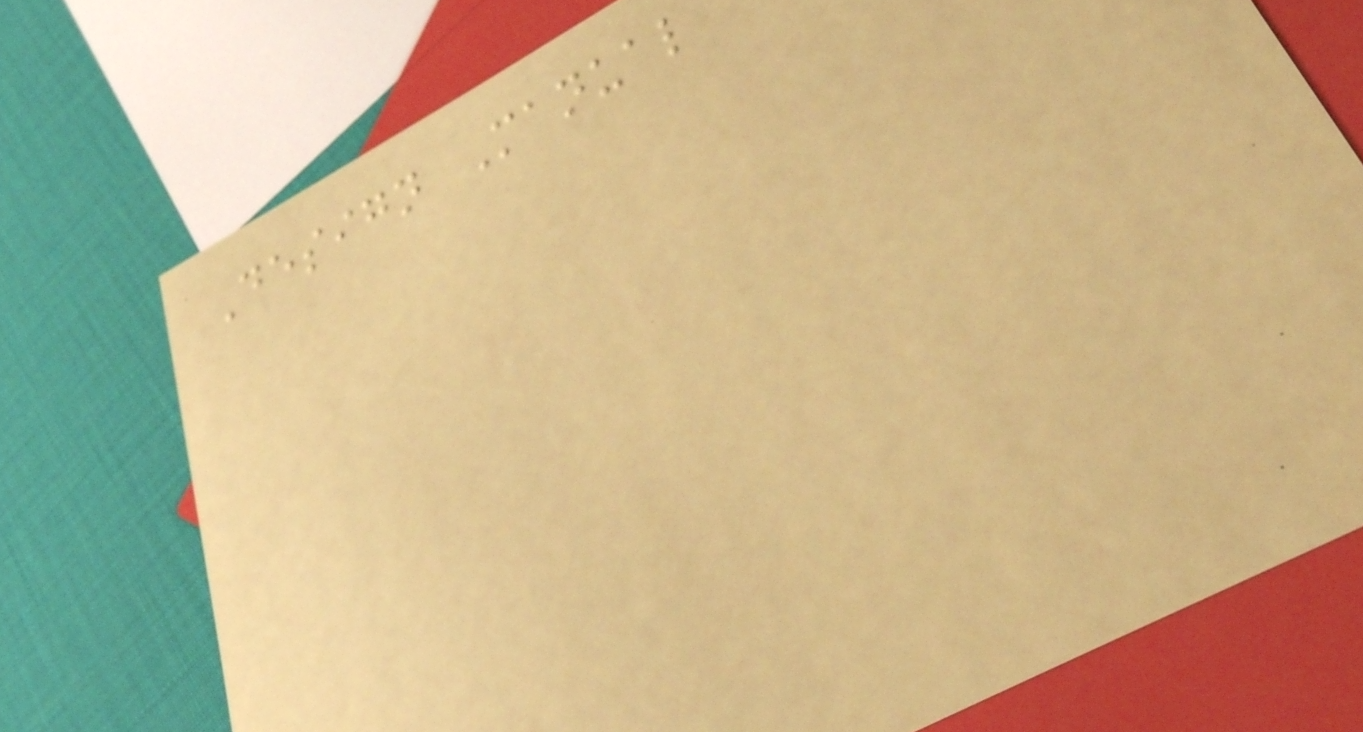Design Manual
